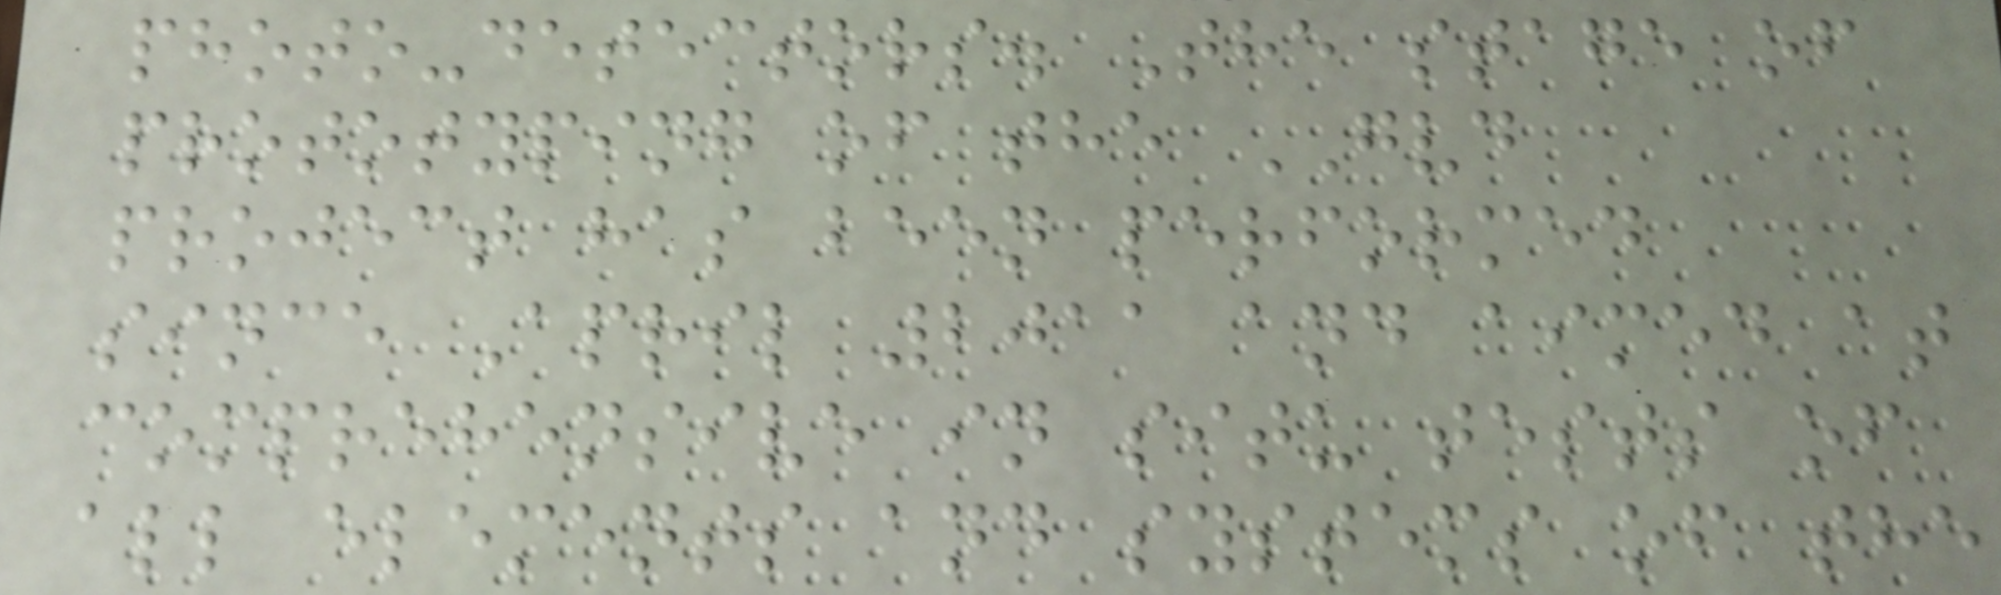photo-detectors. The stage of
prototyping of the GVD
project has been performed
since April 2011 and aimed at
comprehensive in situ tests of
all elements and systems of the
